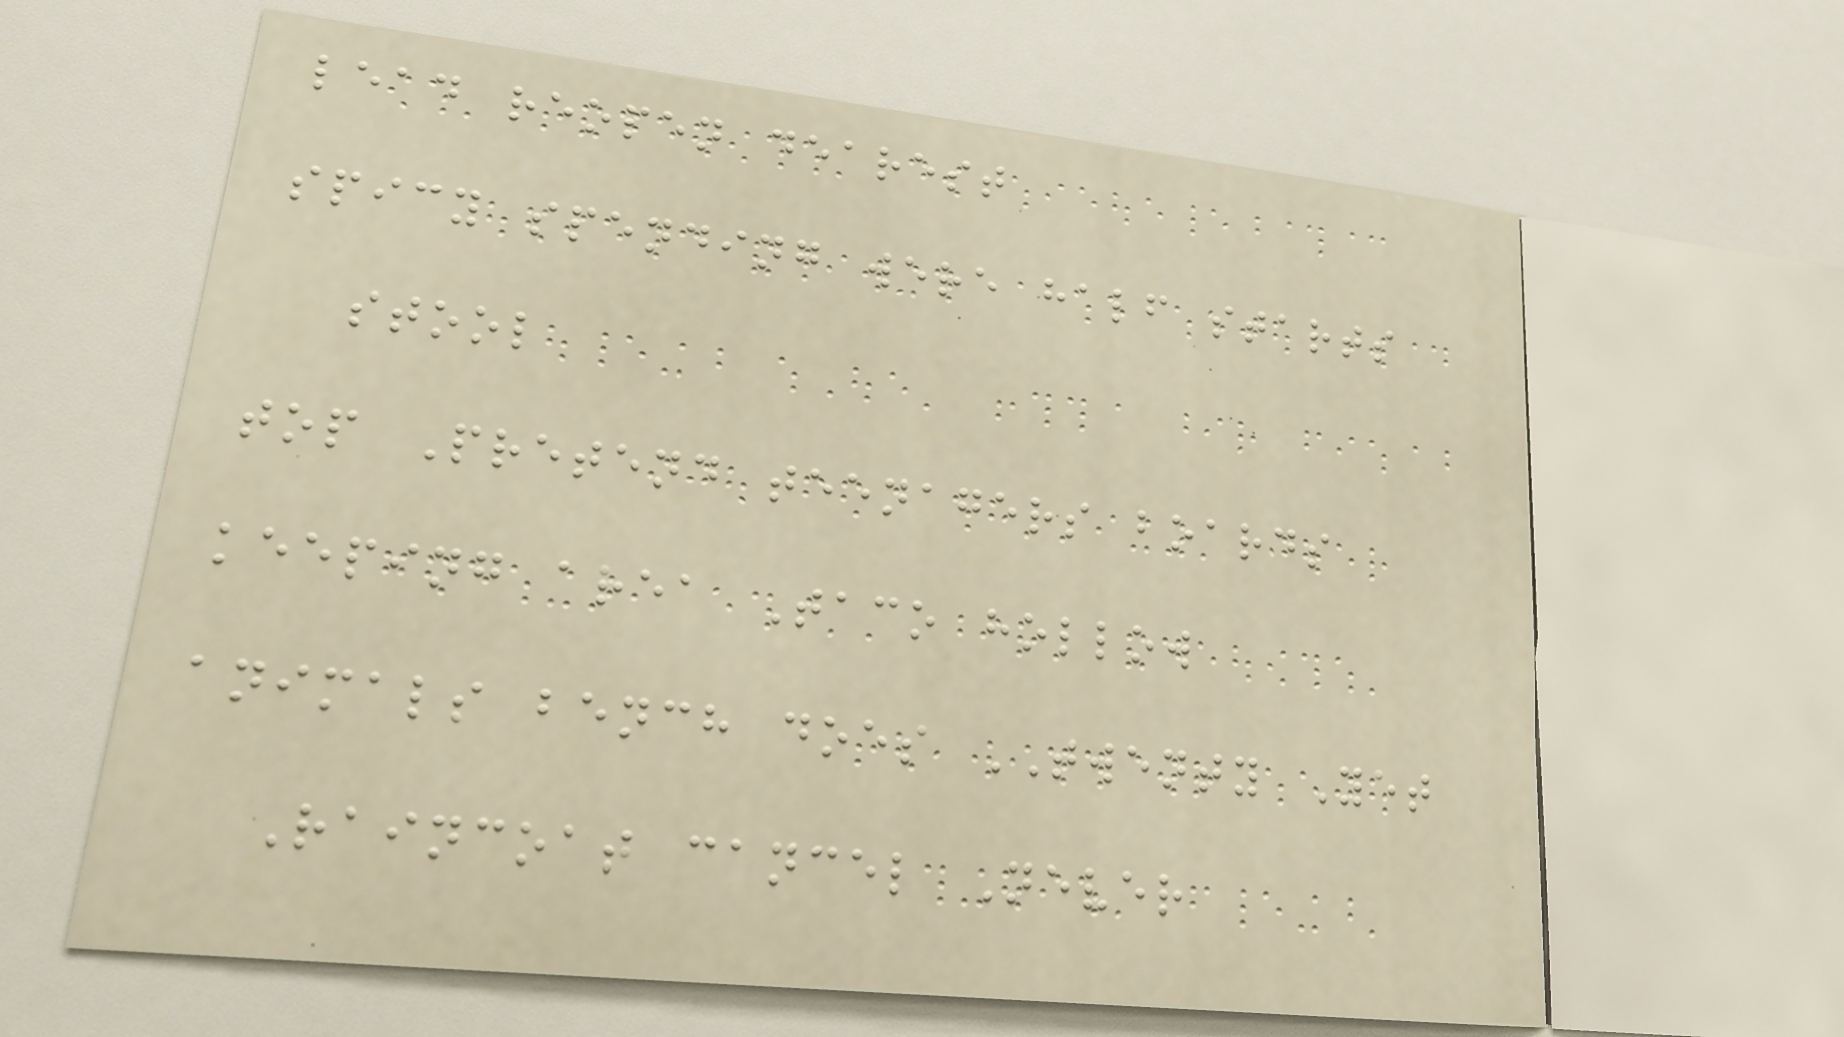lead reopen dearest
spicy spending were half starts
stool
top Pretend teenagers boards
keeping area Taco hollow
animals bench does TWENTY Yet
Raincoat cancel Never
